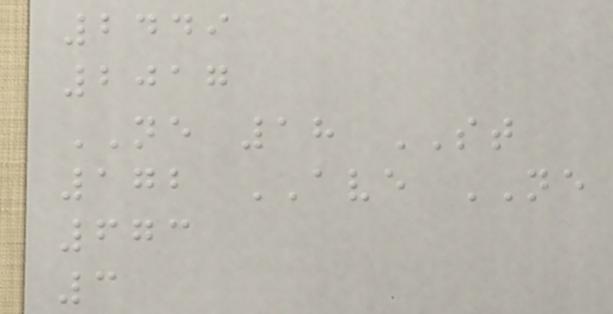2449
2017
NE 18 ST
172 AVE NE
673
3
